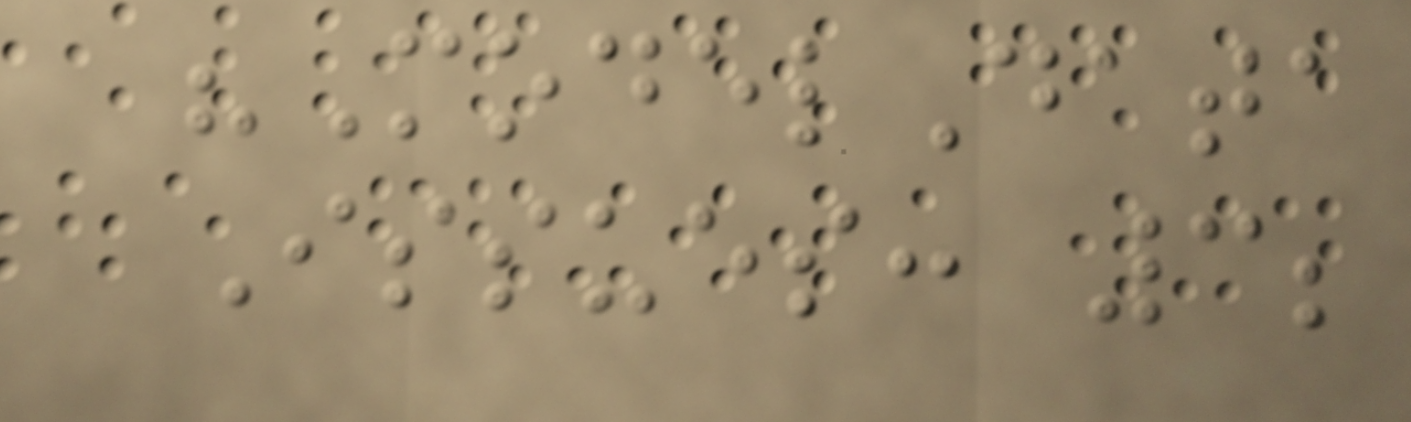"ModelData
Issues: 3;
